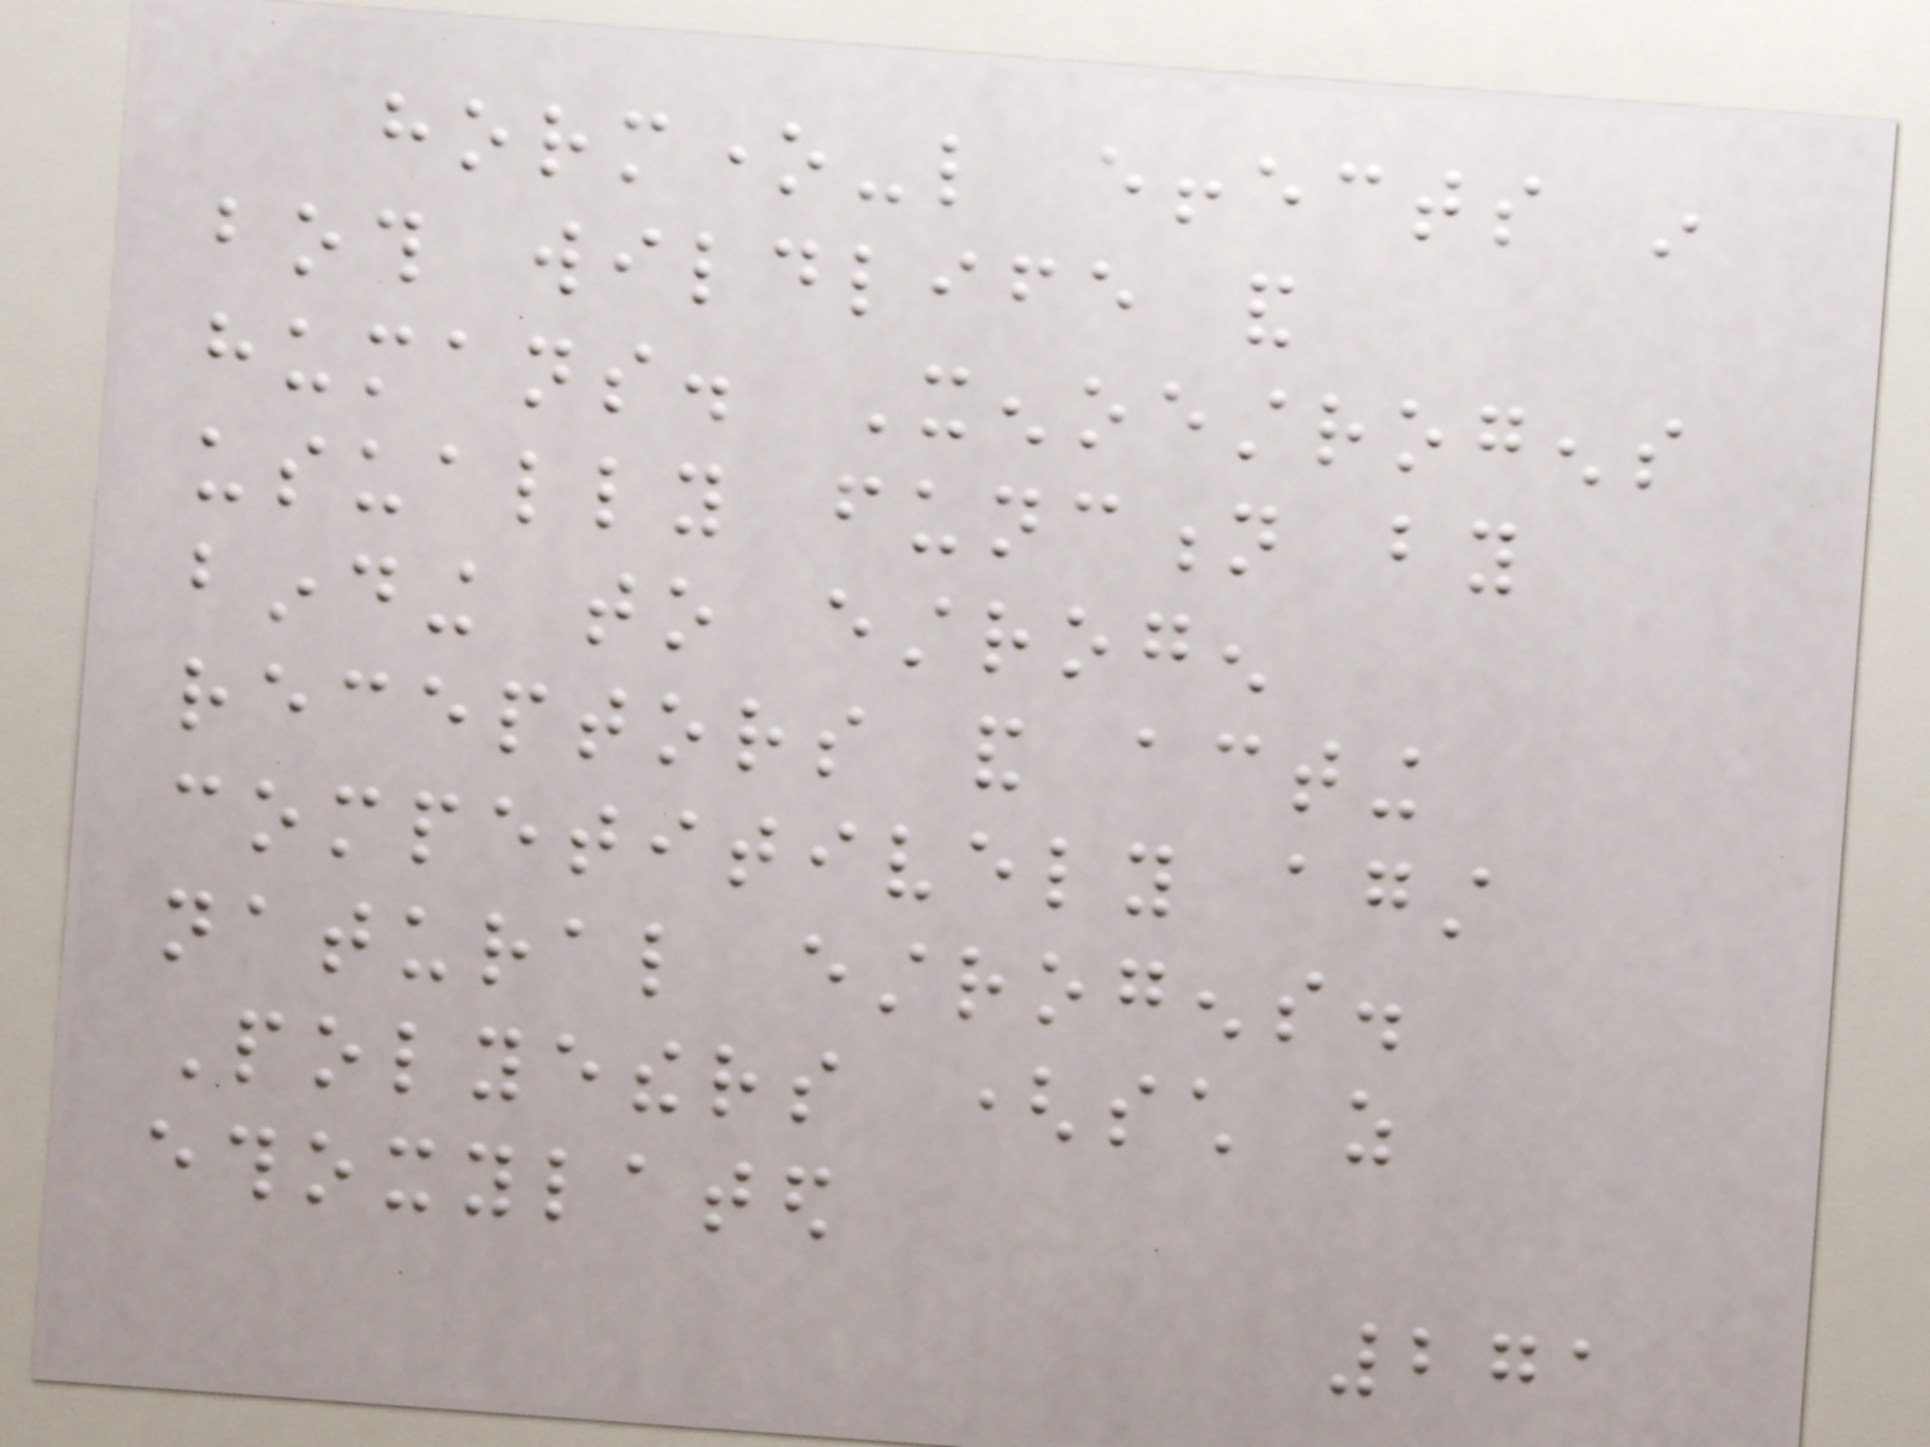hormone-like effects in
both wildlife and
humans. Xenoestrogens
usually function by
binding to estrogen
receptors and acting
competitively against
natural estrogens.
Polyethers (such as
ethoxylated
271
